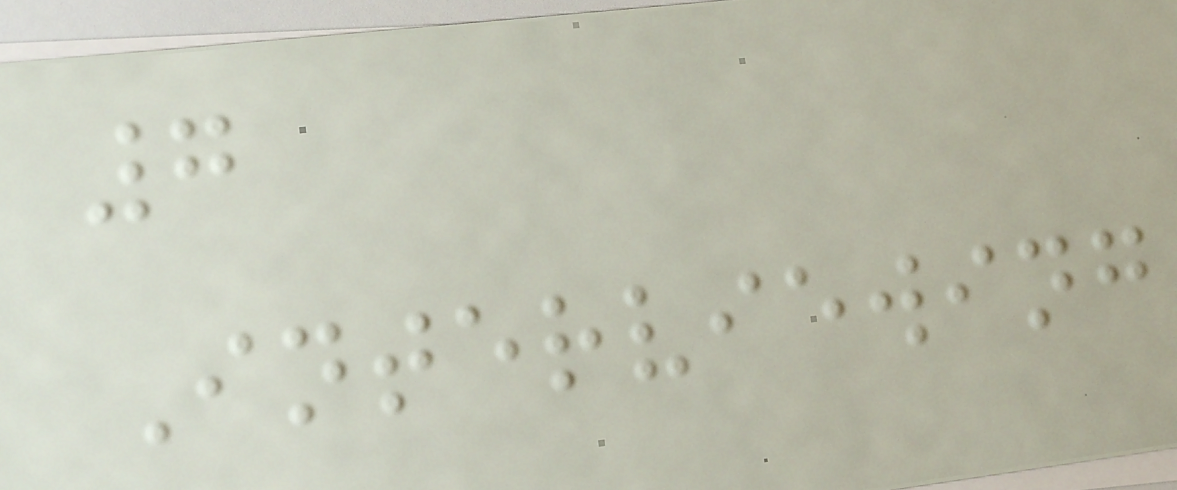7
Interviewing
